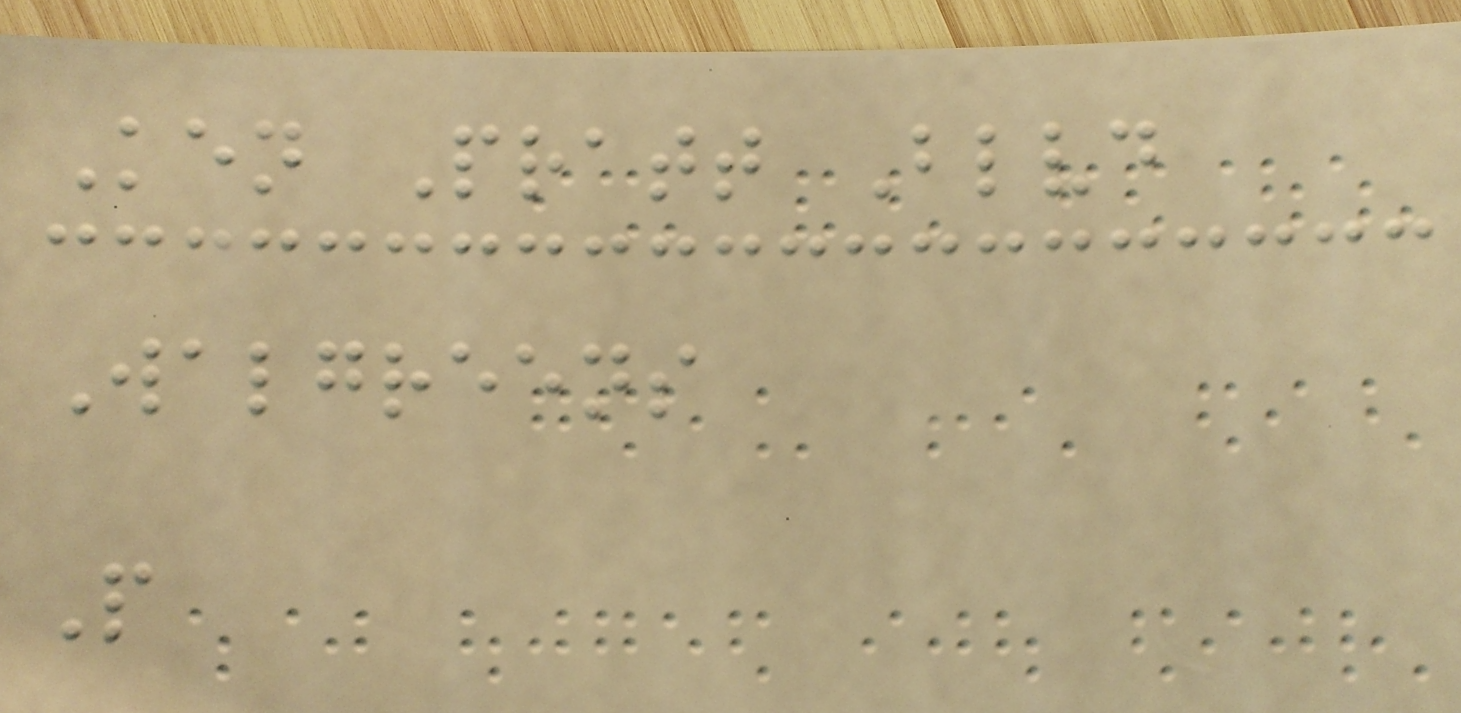Ken Pratt Blvd
Walgreens
P
